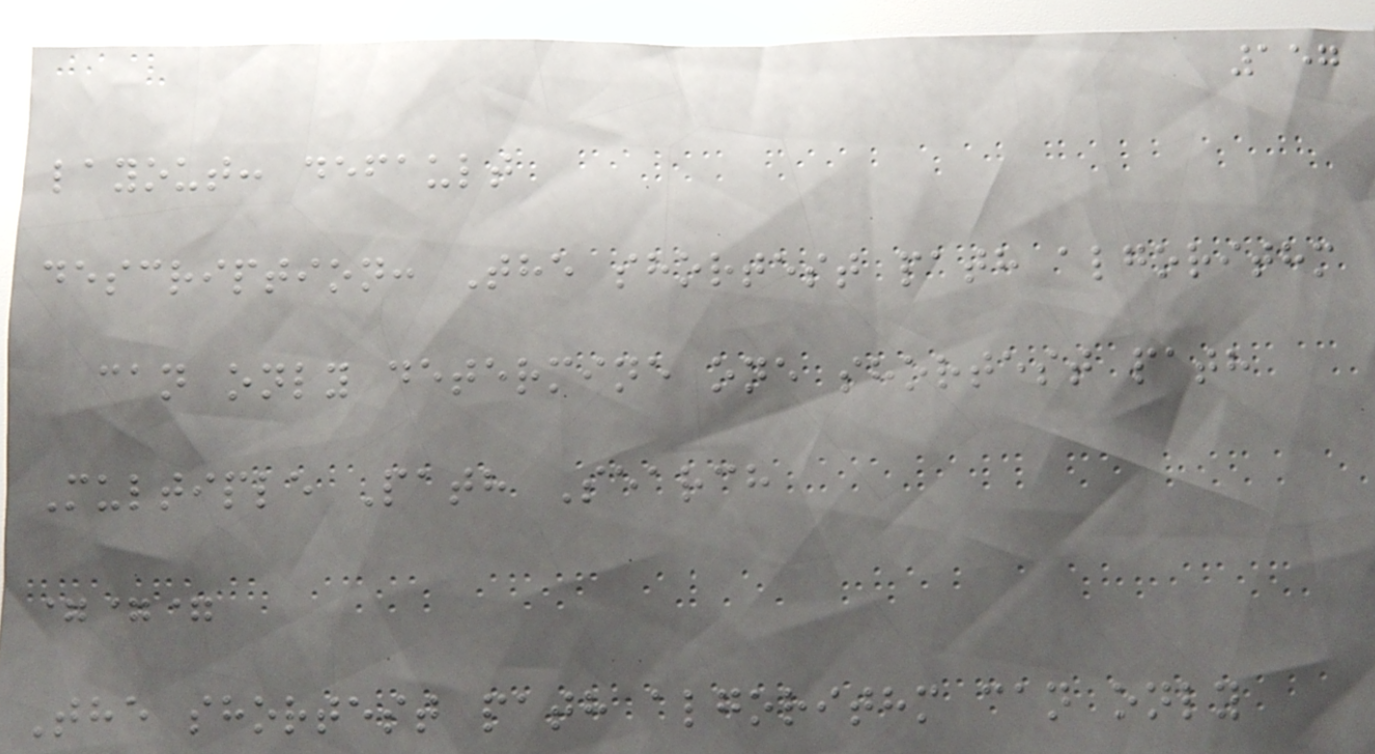157
layout: default
description: The shortest path algorithm
can only determine one shortest path
Multiple Path Search
===
The shortest path algorithm can only
